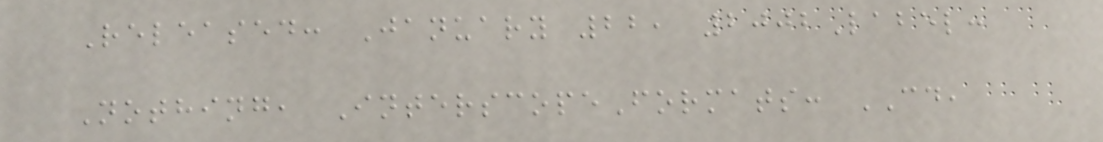Released: January 22, 2002Label:
Nothing, InterscopeFormats: CD,
